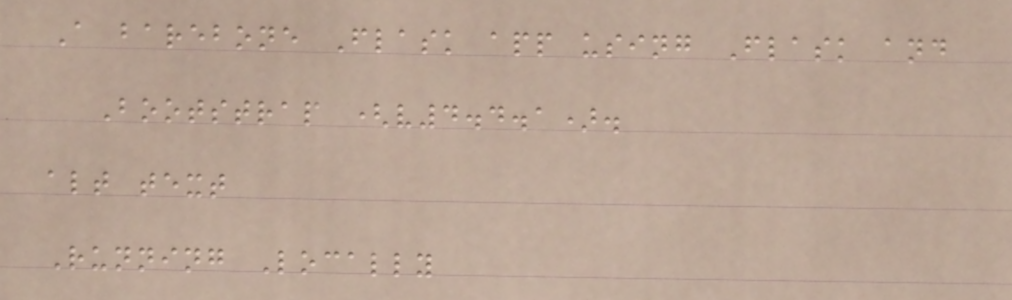A barebone Flask app using Flask and
Bootstrap (v4.4.1).
alt text
Running Locally
